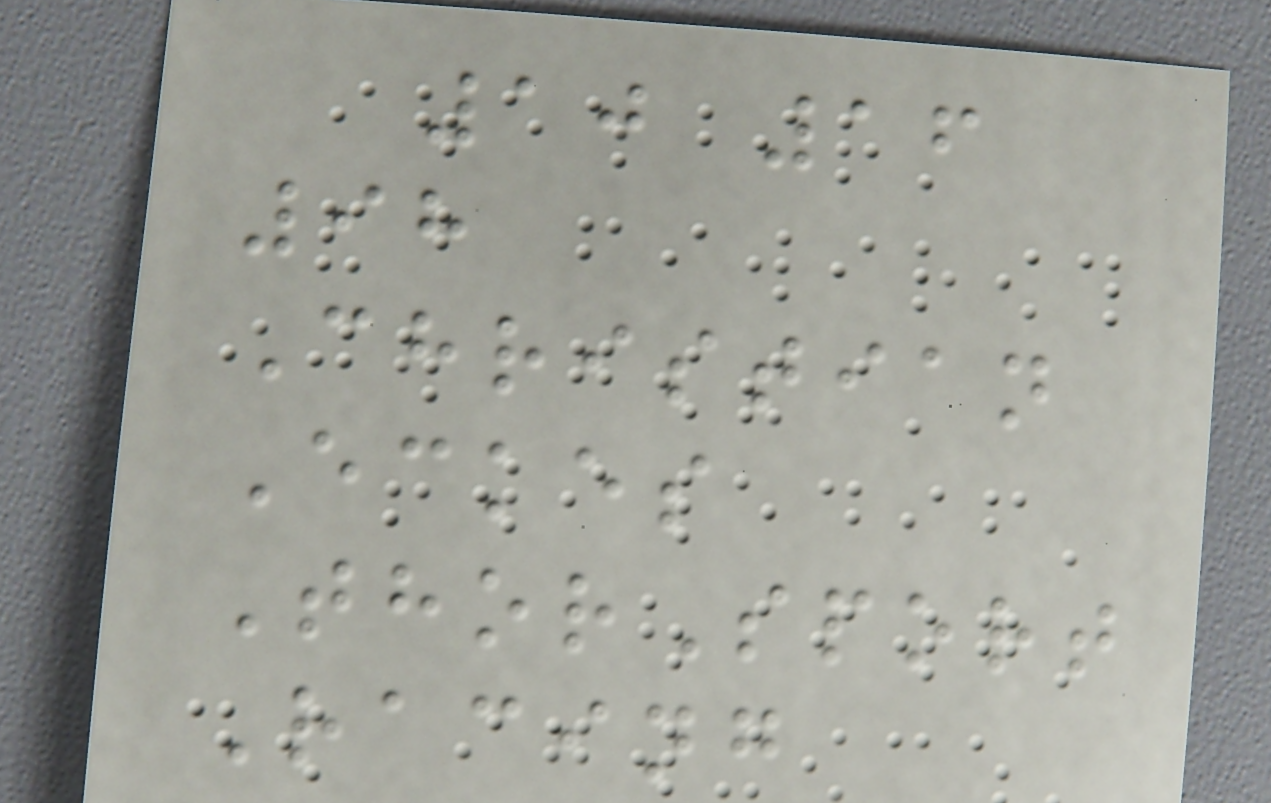10 16
98
Christian
Eckes
ThorSport
Racing
